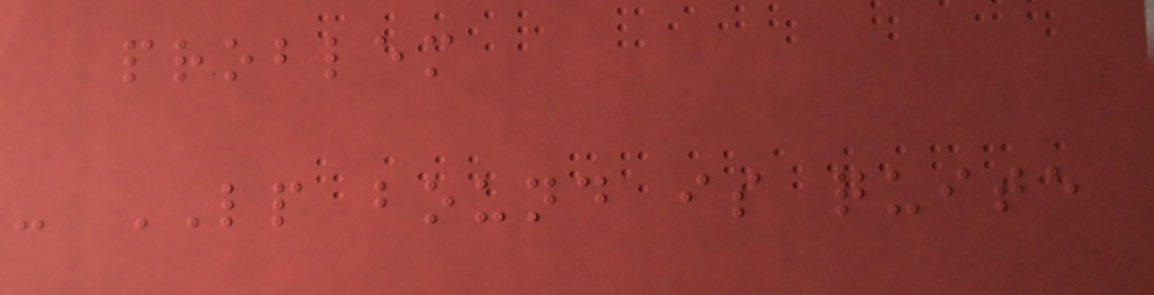problem
- LP bound is quite
